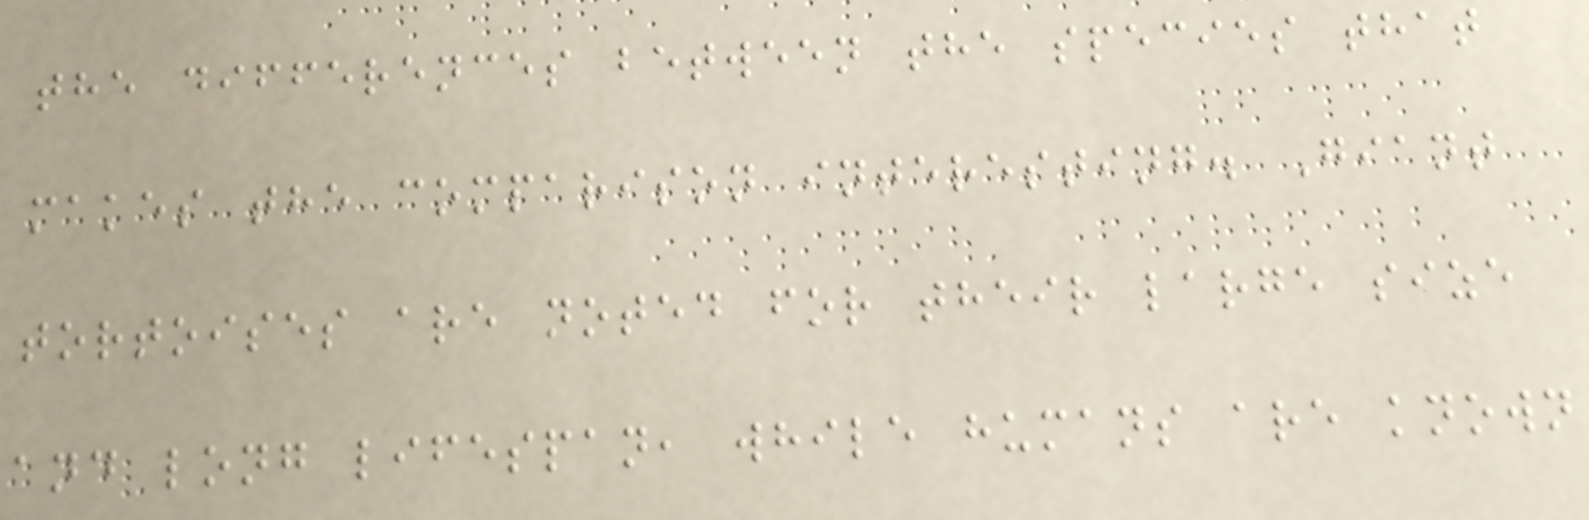the differences between the species that
makes the comparison interesting. Giant
tortoises are noted for their large size
and long lifespan, while humans are known
